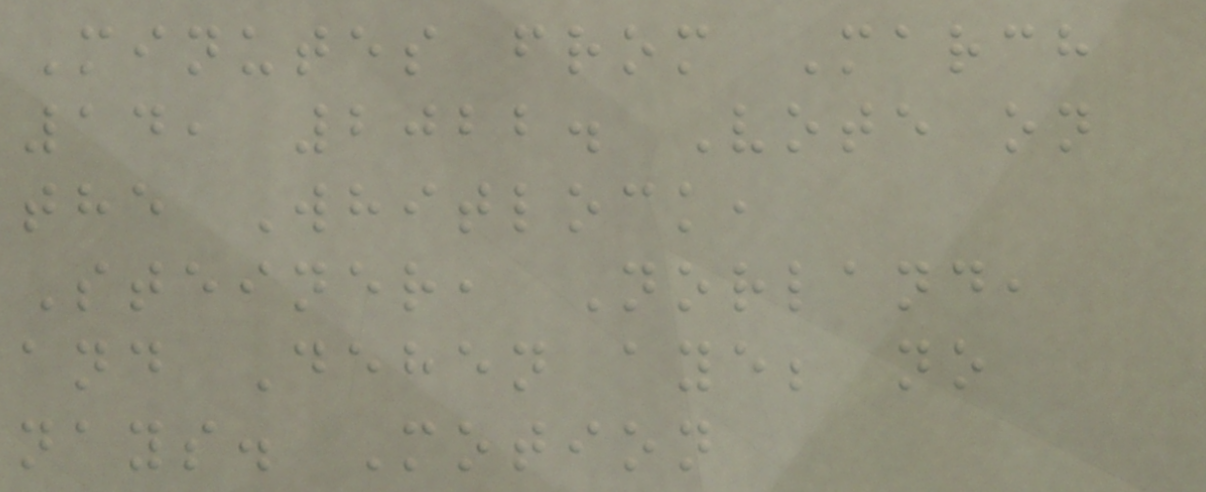Minutes from March
14, 2022. Vote on
the Whitlock,
Steiner, Norland,
and Dehen aye; no
nays. Motion
